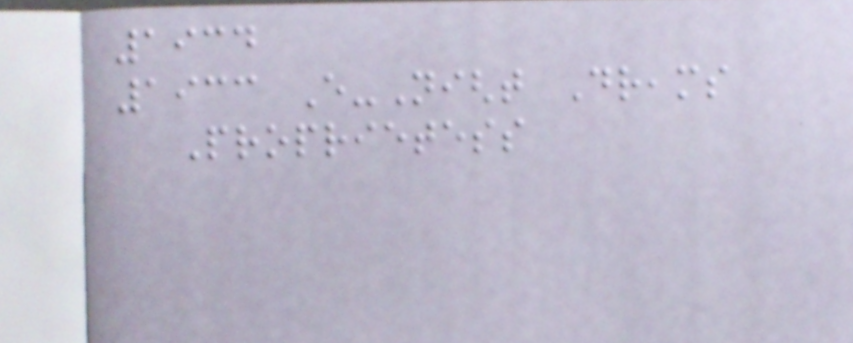1934
1933 Every-Night Dreams
Proprietess
